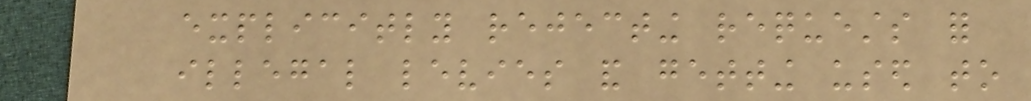explicitly rejecting requests for
illegal levies and getting used to
